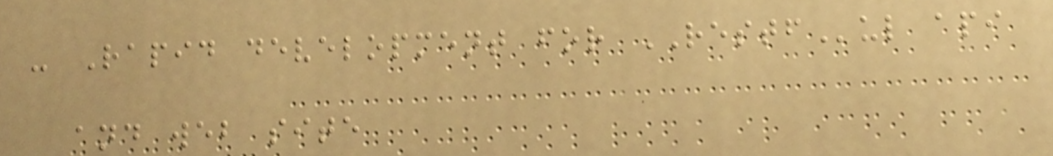- Rapid development for RESTFul api
and web site
